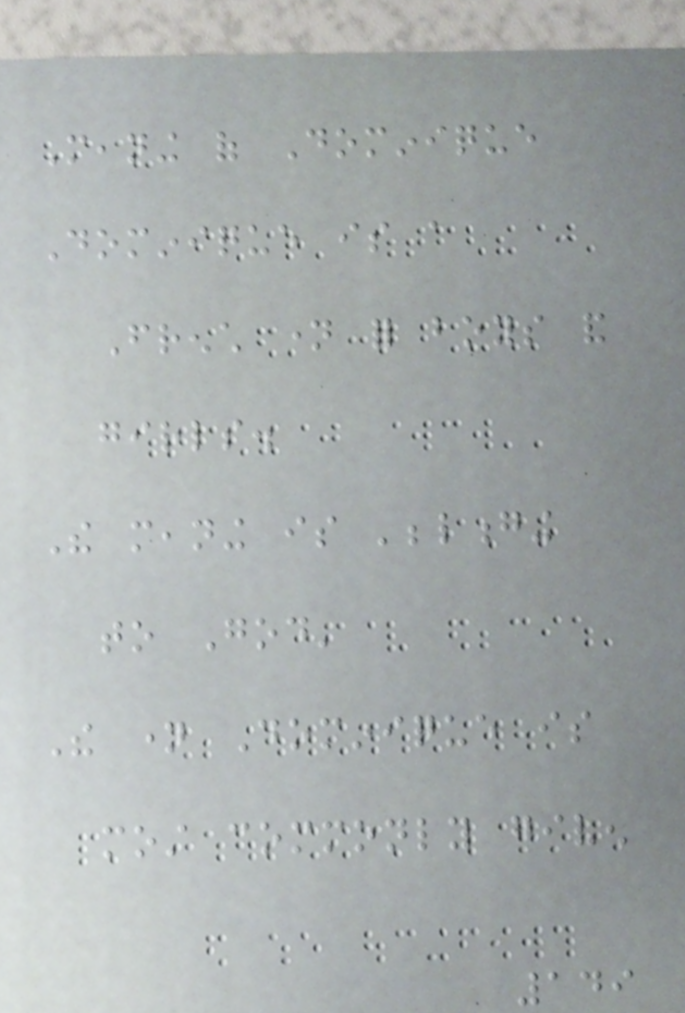Meaning of Dominique
Dominique is a
French name for boys and
girls.
The meaning is 'belonging
to God'
The name Dominique is
most commonly given
149
